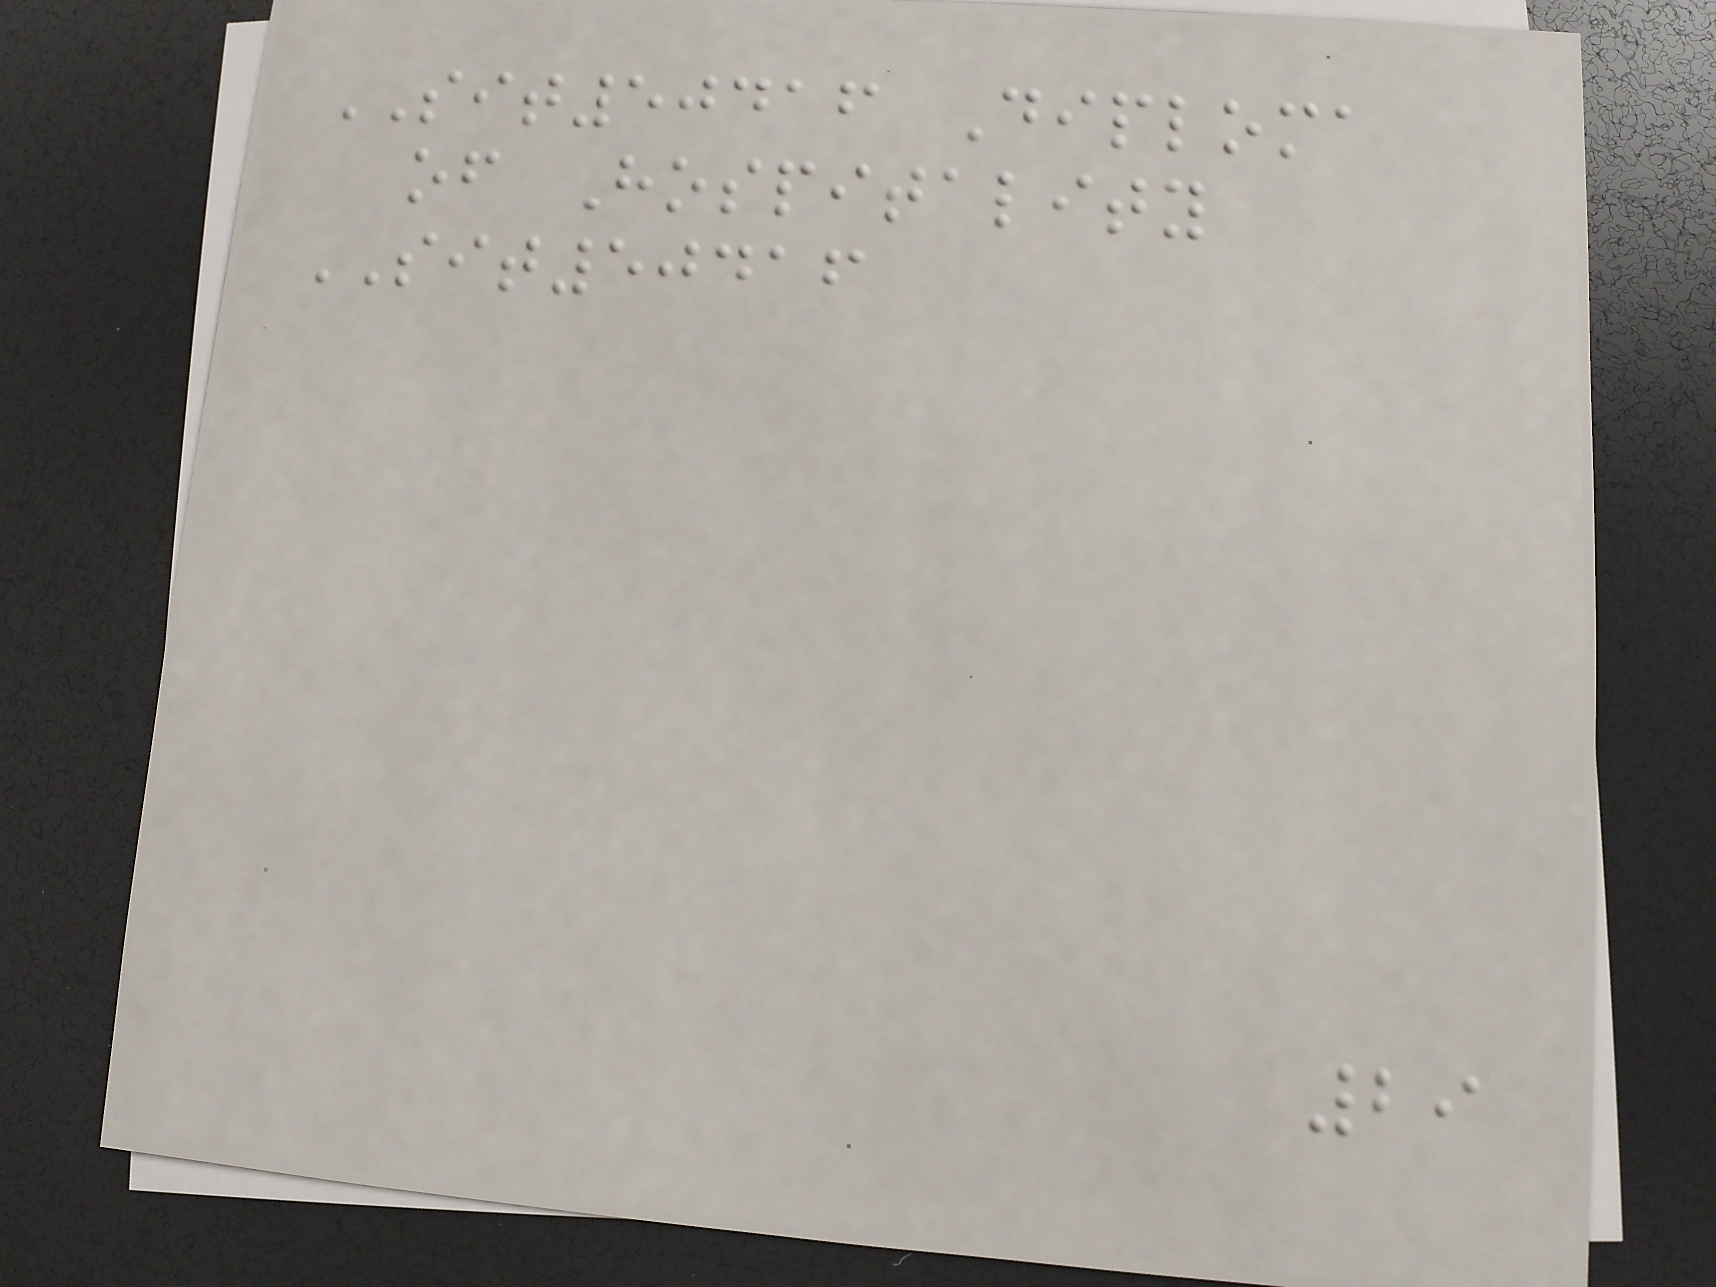SIT50416 Diploma
of Hospitality
SIT50416
29
